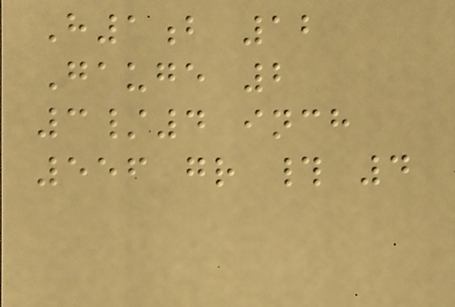H1b 12
Gauge 2
3/4 inch
556 gr # 4
